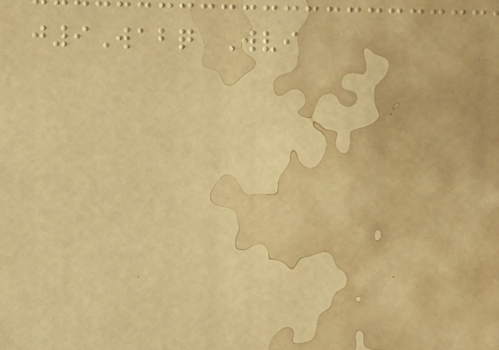j9Wabq Wvi
